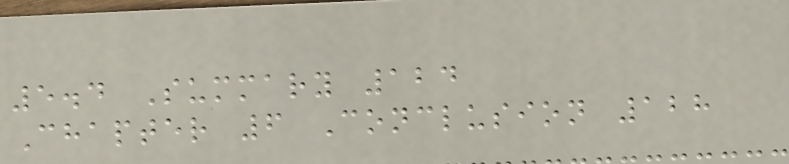5.4 Summary 124
Chapter 6 Conclusion 128
